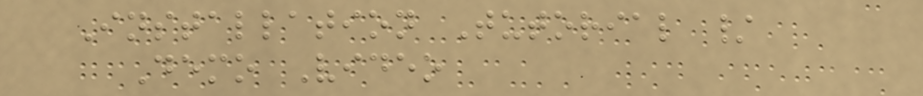Installation Tutorial /
Demo Video
